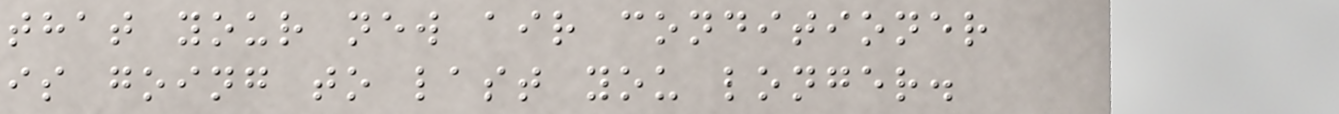that your new air conditioner
is going to last you longer.
